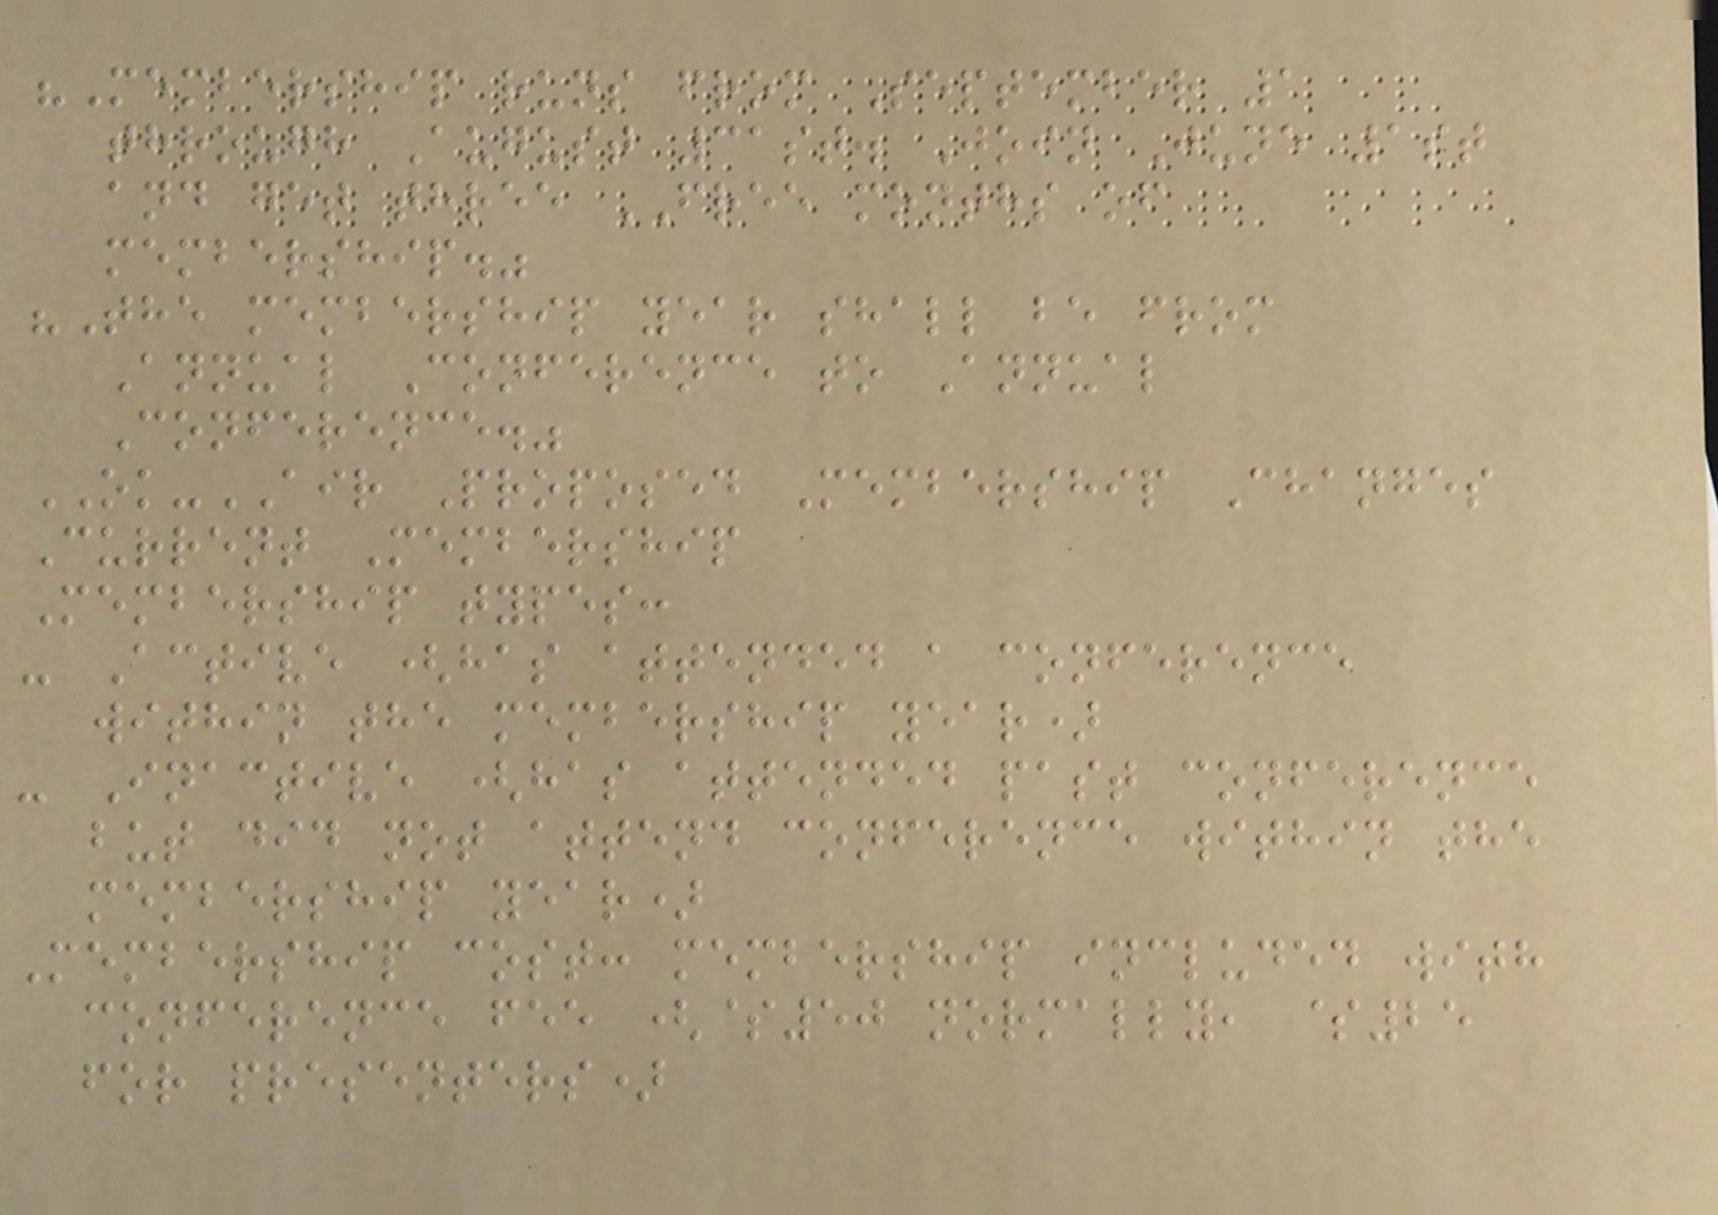"Membership runs from September 1
through August 31st. Join June 1st
and get three FREE months of
membership."
"The membership year shall be from
Annual Conference to Annual
Conference."
OK-AIR Proposed Membership Changes
Current Membership
Membership types:
- Active (has attended a conference
within the membership year)
- Inactive (has attended past conference
but did not attend conference within the
membership year)
Membership cost: membership included with
conference fee ($50 normally, $25
for presenters)
